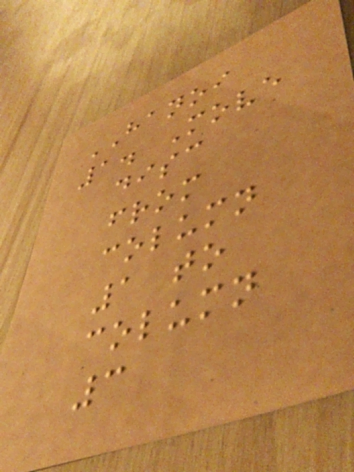HANOI
1. Move
disc
from
column
1 to
column
3
